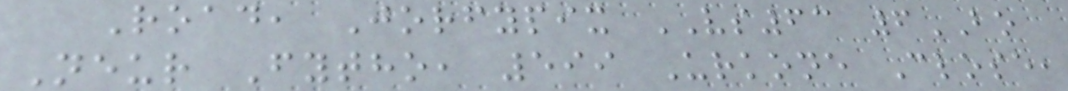Road, Jorfypix VS63 6BO
Neur Fytho, 599 Urkone Close,
